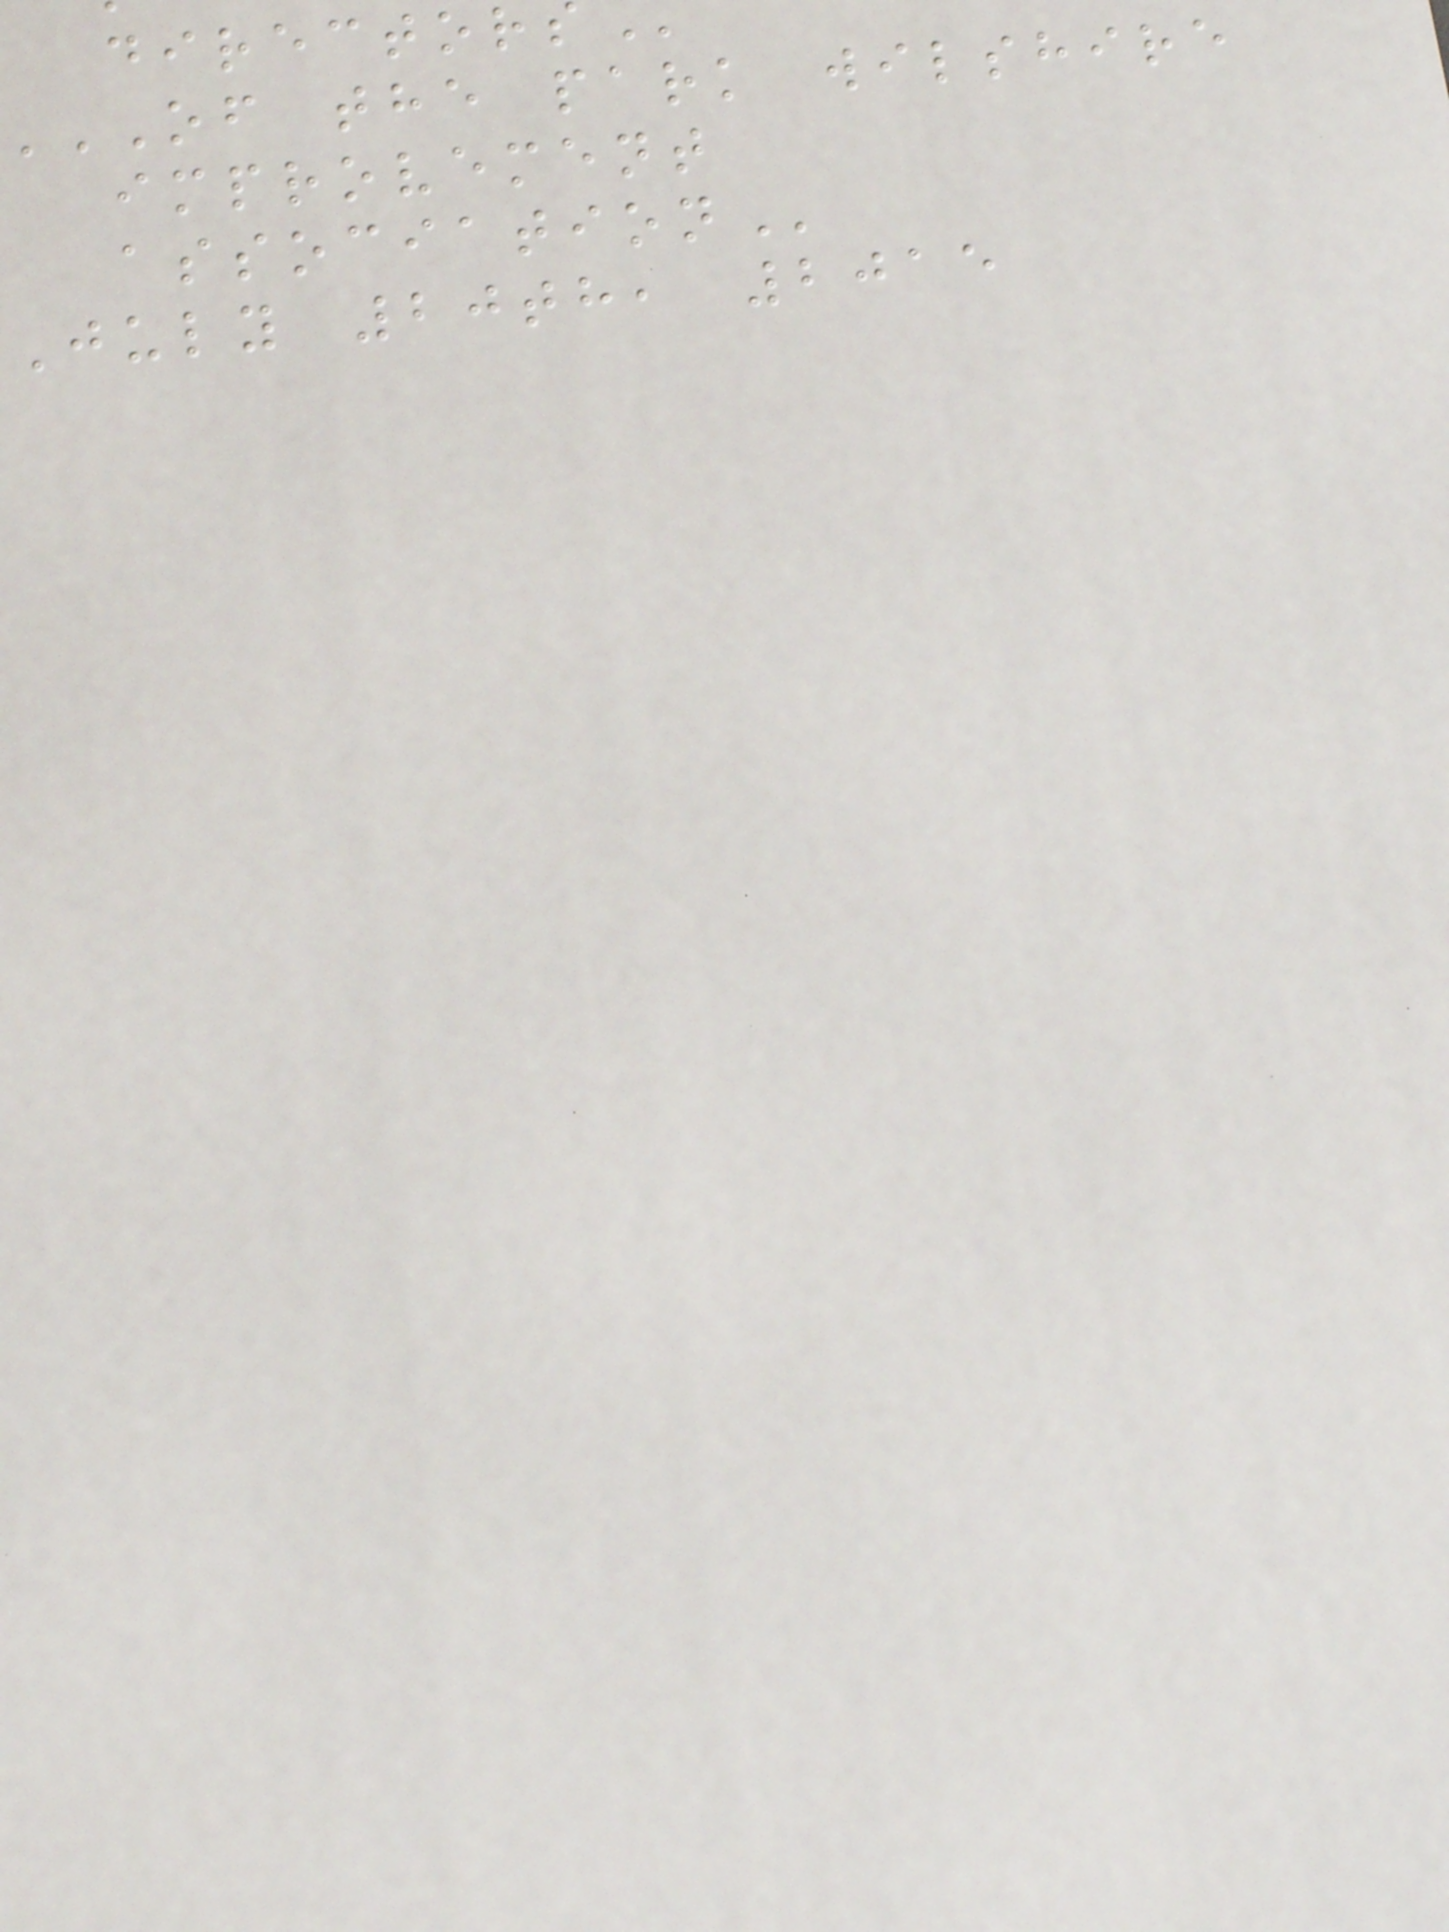OF the park wilshire
improvement
July 20th, 2015
